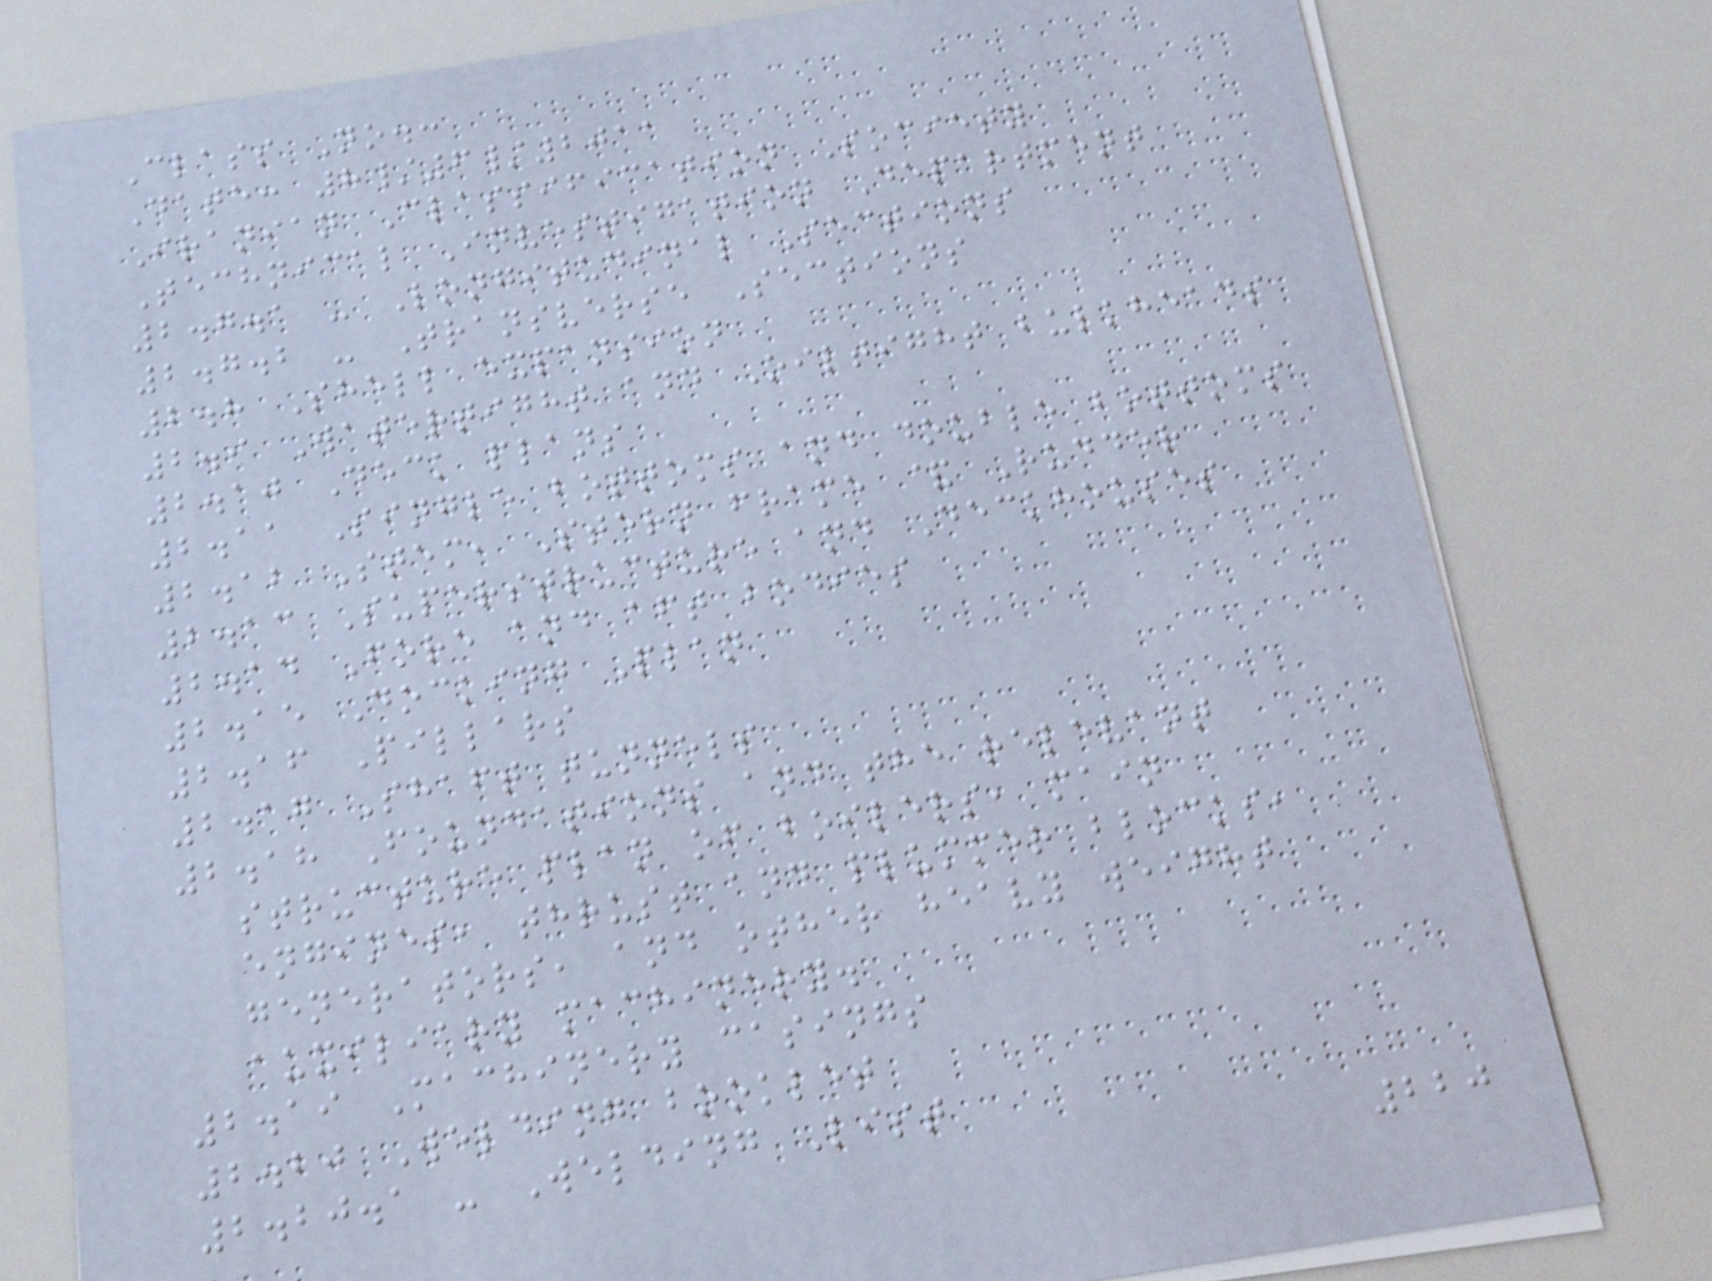Class No.:
Date: 8/6/2011
Iranian Classification Society
Technical Investigation Department
2.7.1 - Longitudinal Sections
2.7.2 - Transverse Sections
2.8 Shell expansion
2.9 Watertight and Oiltight bulkheads
2.10 Deck plans
2.11 Single bottoms and double bottoms
2.12 Stem, Stern frame & Rudder
2.13 Superstructure and Deckhouses
2.14 Fore and aft bodies
2.15 Docking Plan
2.16 Pillars
2.17 Shaft tunnels
2.18 Foundations and the relevant
structure plan of boilers, main
engines, thrust and plummer blocks,
generators, and other heavy weight
auxiliary machinery.
2.19 Machinery casings
2.20 Welding booklet
2.20.1 - Welding List
220
